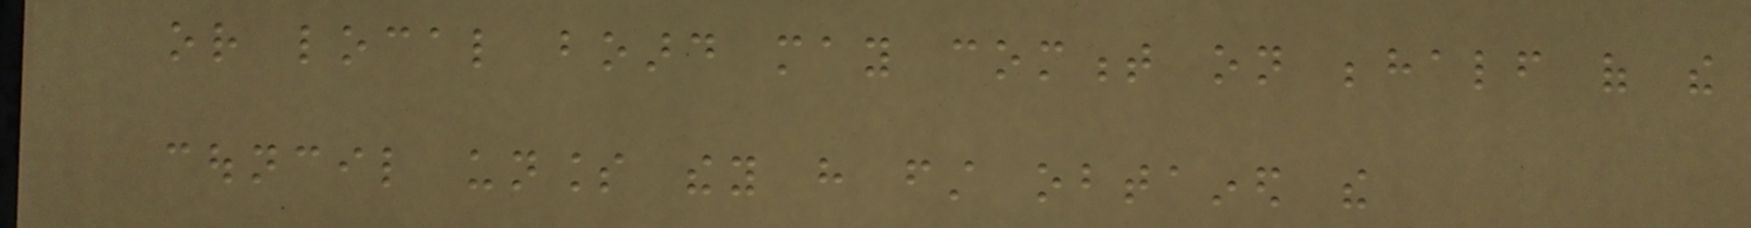or local board may comment on behalf of the
council unless they have first obtained the
